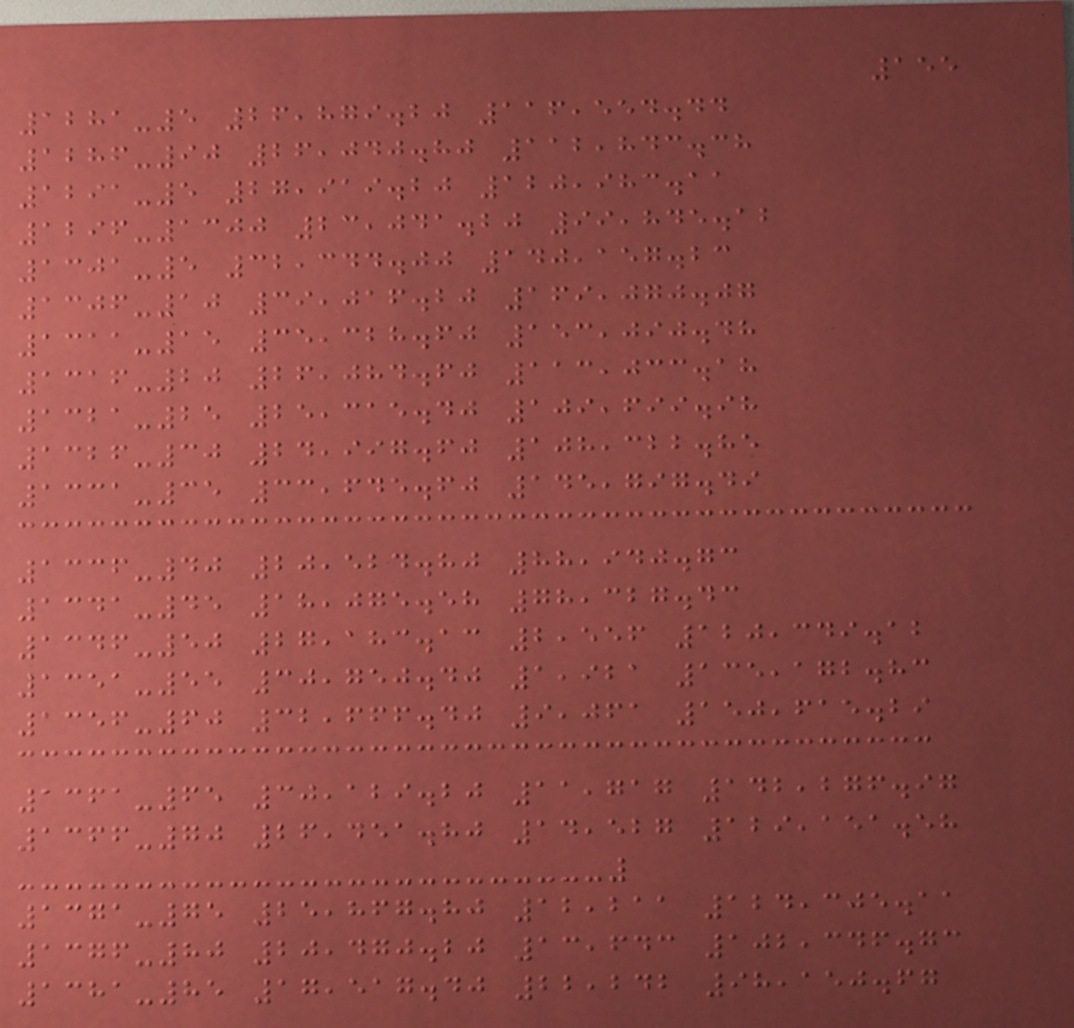155
1281-5 26,879.20 116,554.44
1286-90 26,040.80 112,843.38
1291-5 27,919.20 120,983.11
1296-1300 23,041.20 99,845.12
1301-5 32,344.00 140,157.23
1306-10 39,016.20 169,070.07
1311-15 35,328.60 153,090.48
1316-20 26,084.60 113,033.18
1321-25 25,315.40 109,699.98
1326-30 24,997.60 108,322.85
1331-35 33,645.60 145,797.49
1336-40 20,524.80 88,940.73
1341-45 18,075.58 78,327.43
1346-50 27,183.13 2,556 120,349.12
1351-55 30,750.40 1,921 135,172.83
1356-60 32,666.40 9,061 150,615.29
1361-65 30,129.20 11,717 142,276.97
1366-70 26,451.80 14,527 129,151.58
1371-75 25,867.80 12,211 124,305.11
1376-80 20,470.20 13,643 102,346.73
1381-85 17,517.40 22,242 98,150.67
